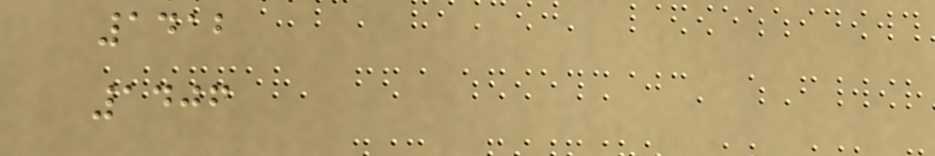1412
1406
